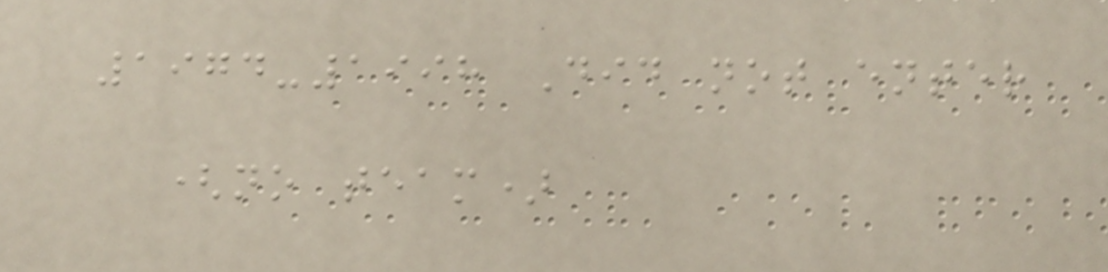1974-1998 Did not enter
(no team)
